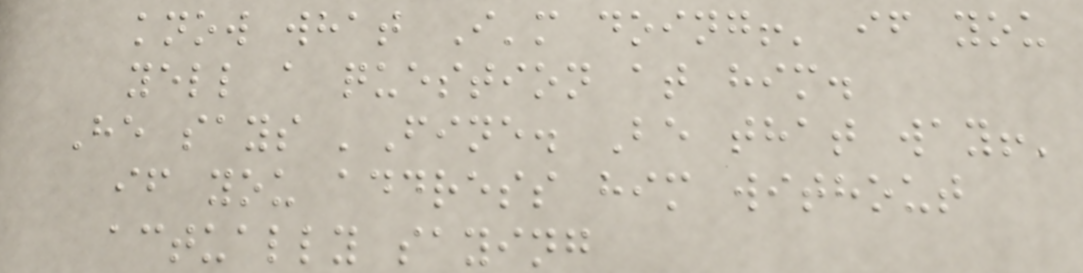know what I'm doing!' if you
yell a question at him.
He says 'Fine. Be that way!'
if you address him without
actually saying
